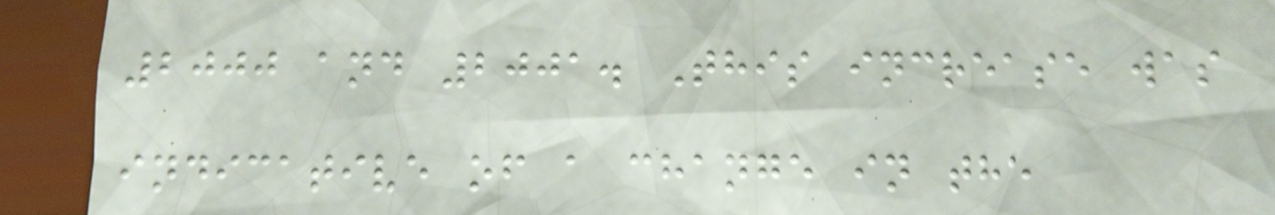2000 and 2001. This increase was
indicative of a change in the
